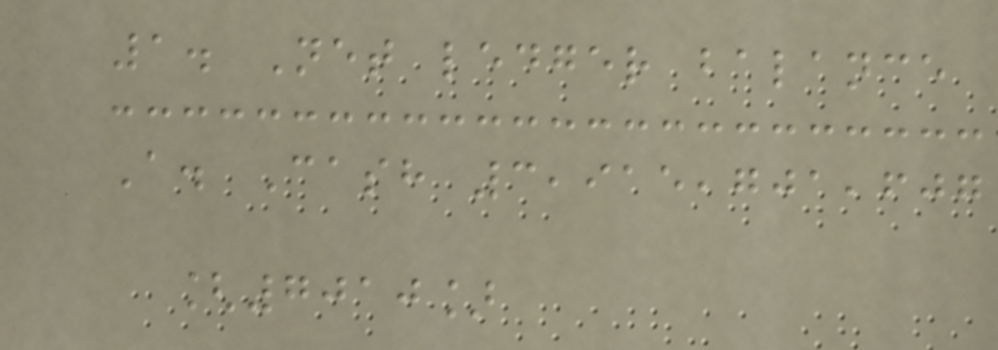1. Net ledger balance
A. Cash 3,915,701,607
[7010]
